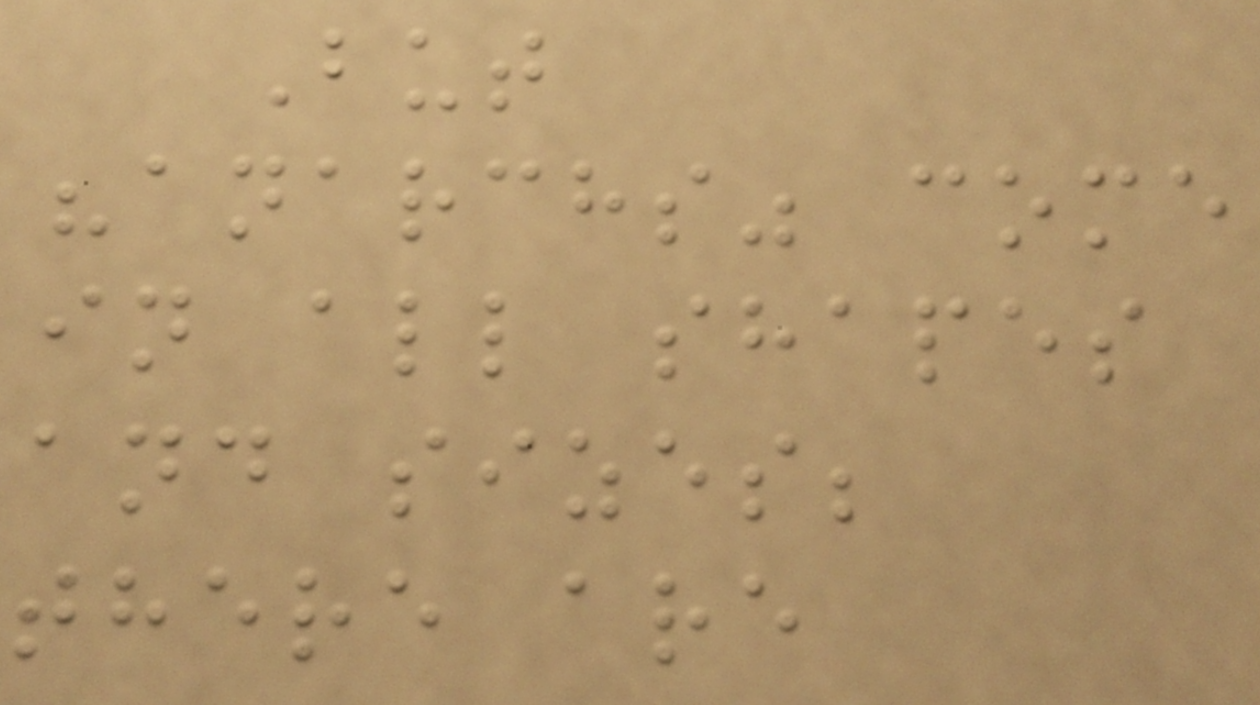But
"anarchs" come
in all shapes
and sizes;
there are
